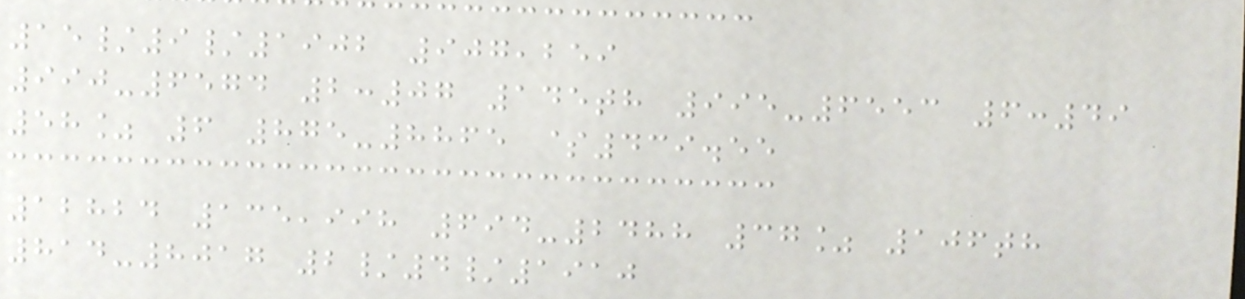15/9/1902 907,259
990-6574 2:07 145th 995-6553 6:49
58% 6 875-8865 $439.55
12824 135,998 694-2488 37% 106th
814-8017 2/4/1910
